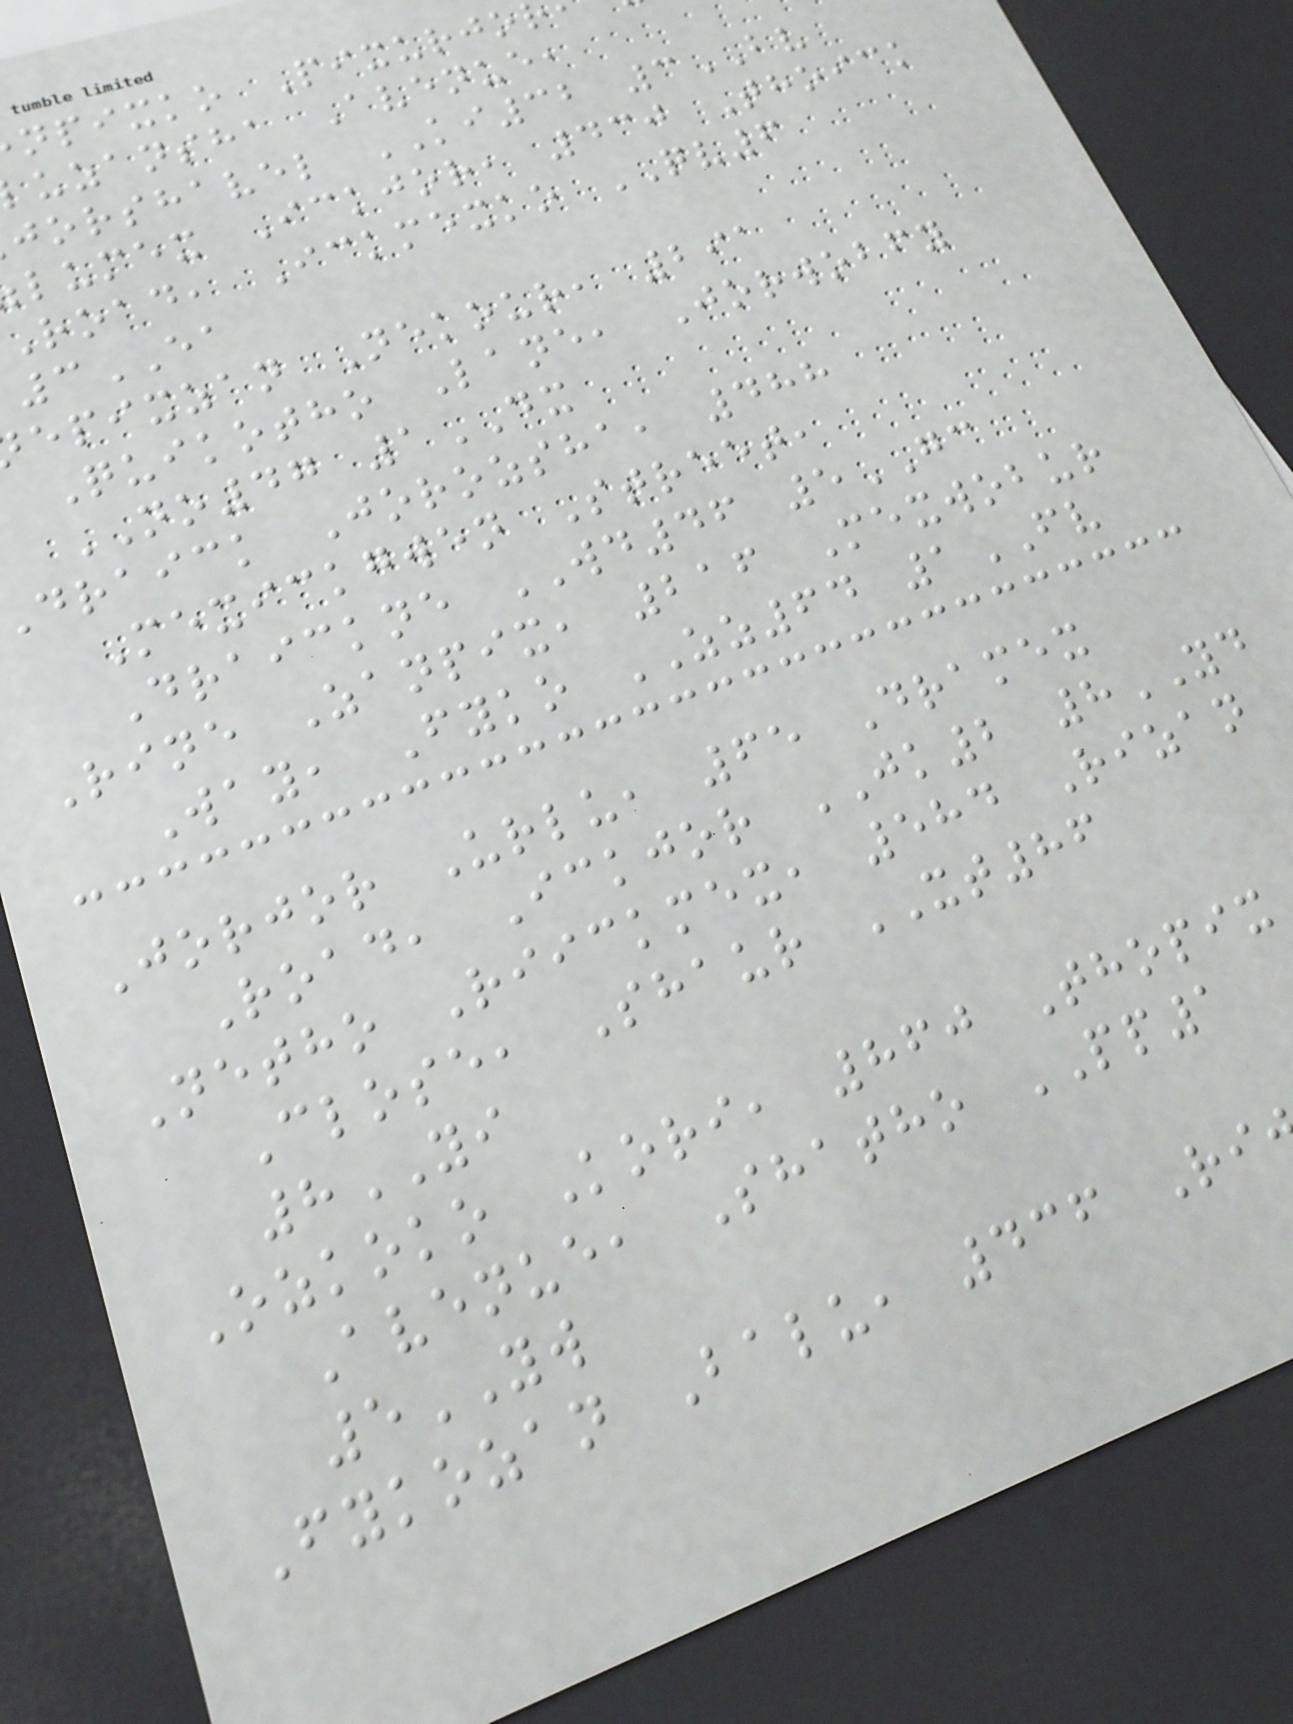npixko Pixurjo
uzansha Avenue,
jorshavel KI32 3BV
lumex Ickjor, 430 Thoick
Road, Ickmexko QV6
3EA
epixzan Nekour, 291
Quikotho Lane, Jorwobfy
NO47 1DX
draick Jorozsha, 488
Mexickgwen Street,
Draickne WD46 5GC
Rine Zanpix, 216 Mexwobur
Way, Fyko ZZ64 1FV
Jorjor Urlu, 65 Dramex
Road, Ickjor JK2 8YD
Netho Riickmex, 584 Rizan
Close, Shaur XT86
8YI
Ozkoko Kori, 860 Thopix
Avenue, Shatho PP1
5YW
Fykozan Balu, 436 Ri
